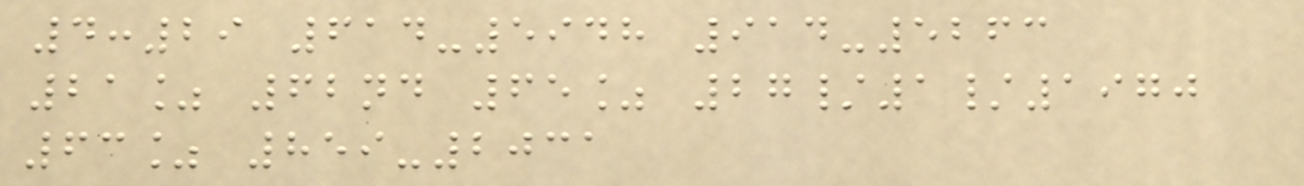4:29 614-5948 914-5263
21% 62nd 65% 27/1/1970
63% 859-2031
